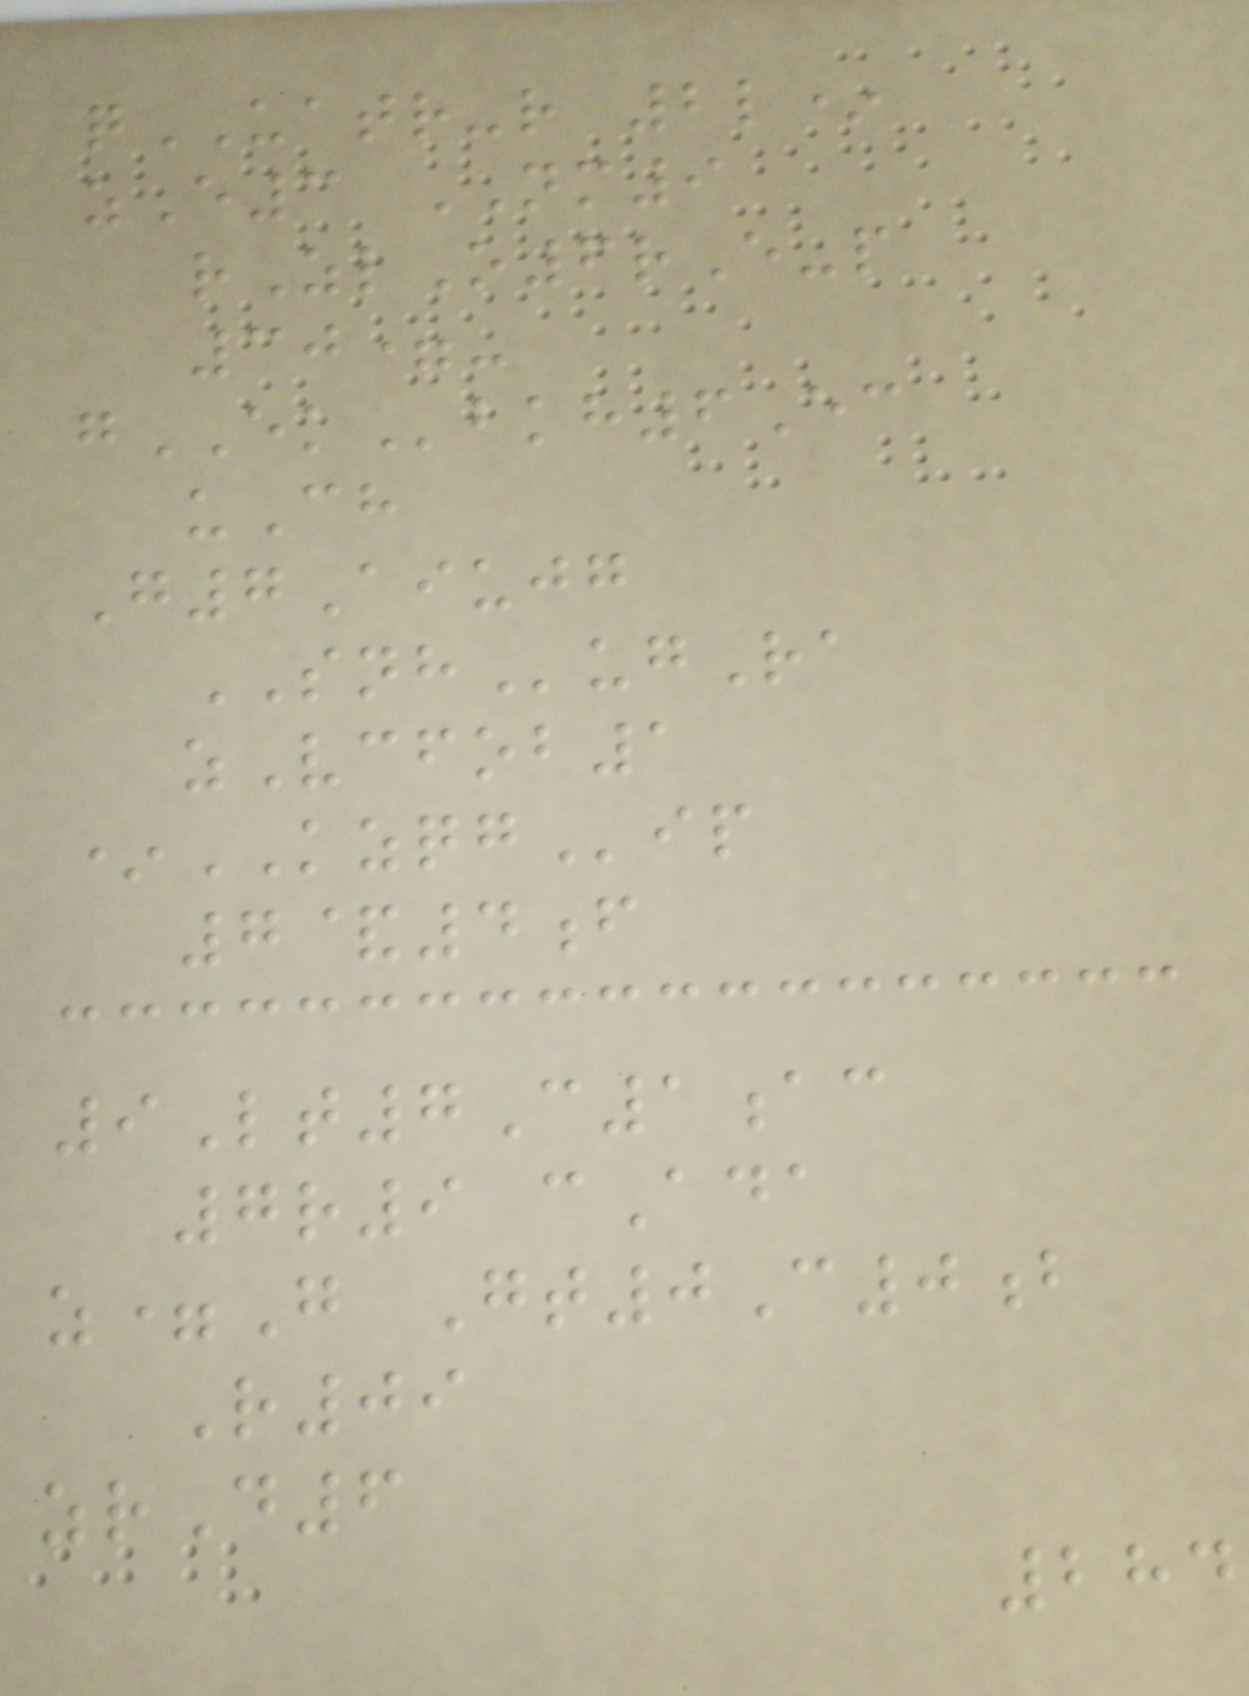qUATR-r 2l*
zE3 NM9
rZlO6rE-p
30=-
gEKbkh6Ec
uCh
G7Aiujg
SNHugRa
zVcfob1
*KZQGip
7&4f
9Lt7C1ac
7r9 cAda
z=G Gt0C0b
R09
zrD6
284
